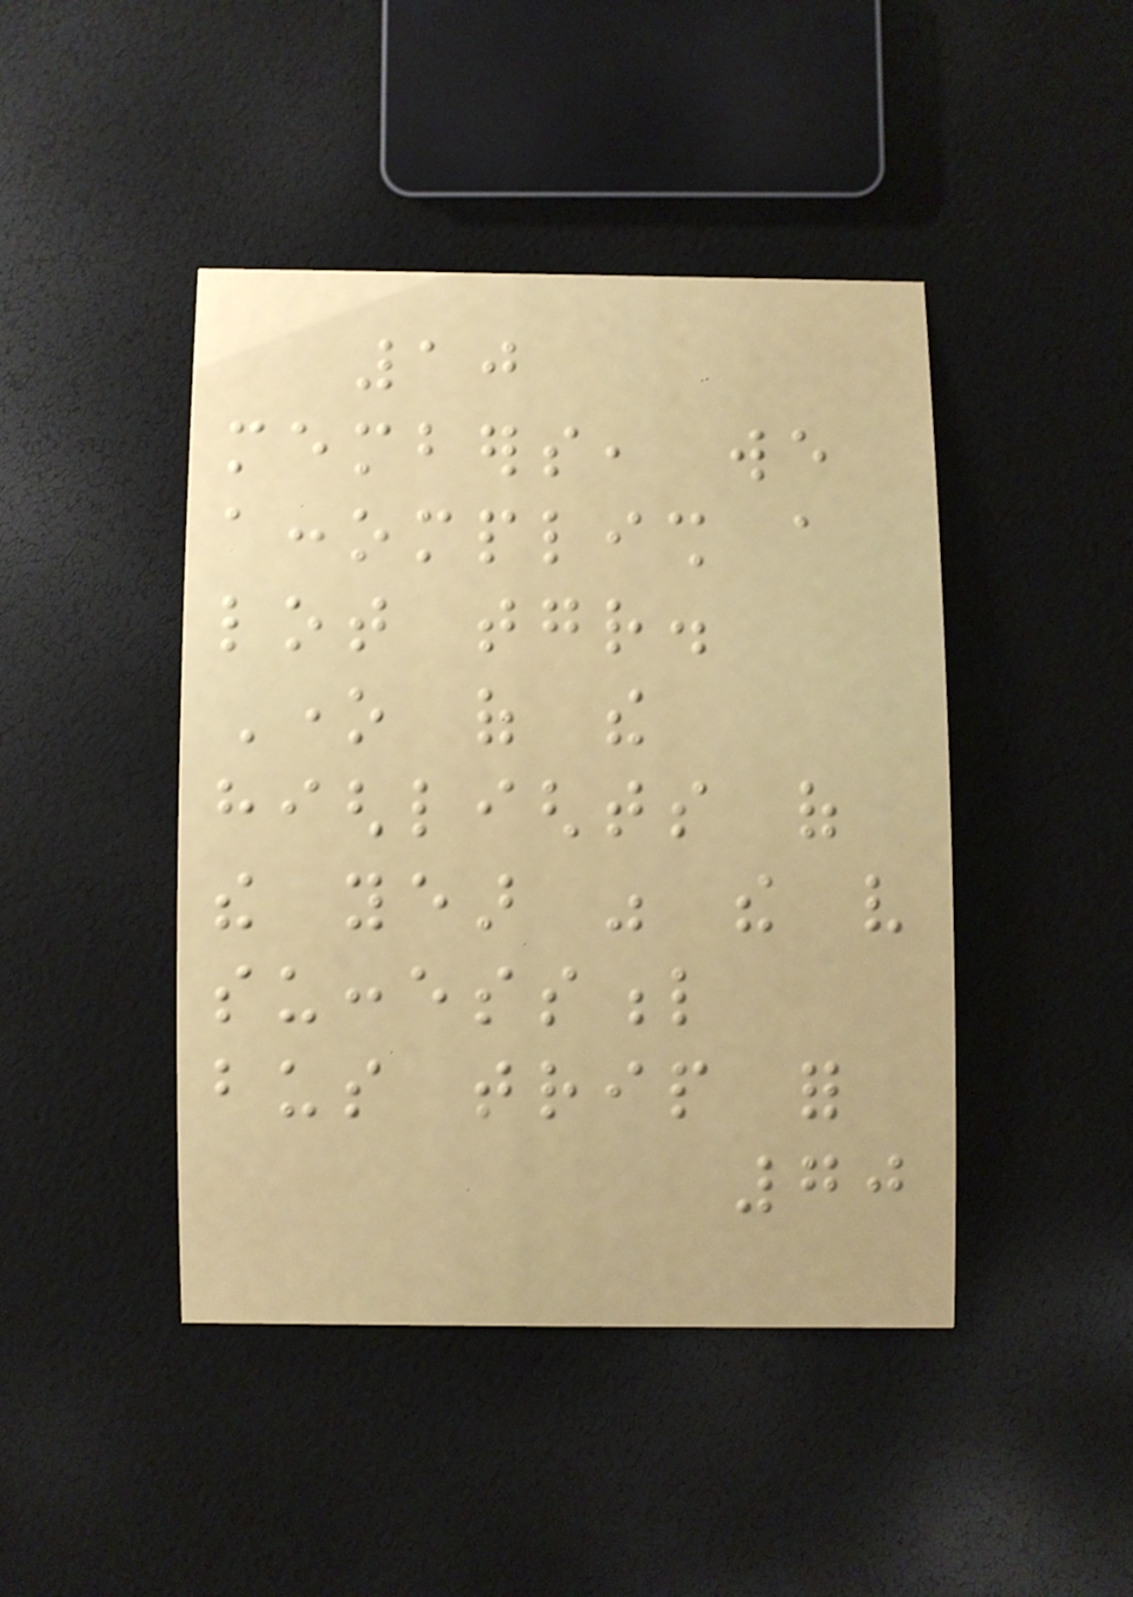10
members, we
accomplish a
lot together.
One of the
highlights of
the year was the very
successful
bus trip for
70
